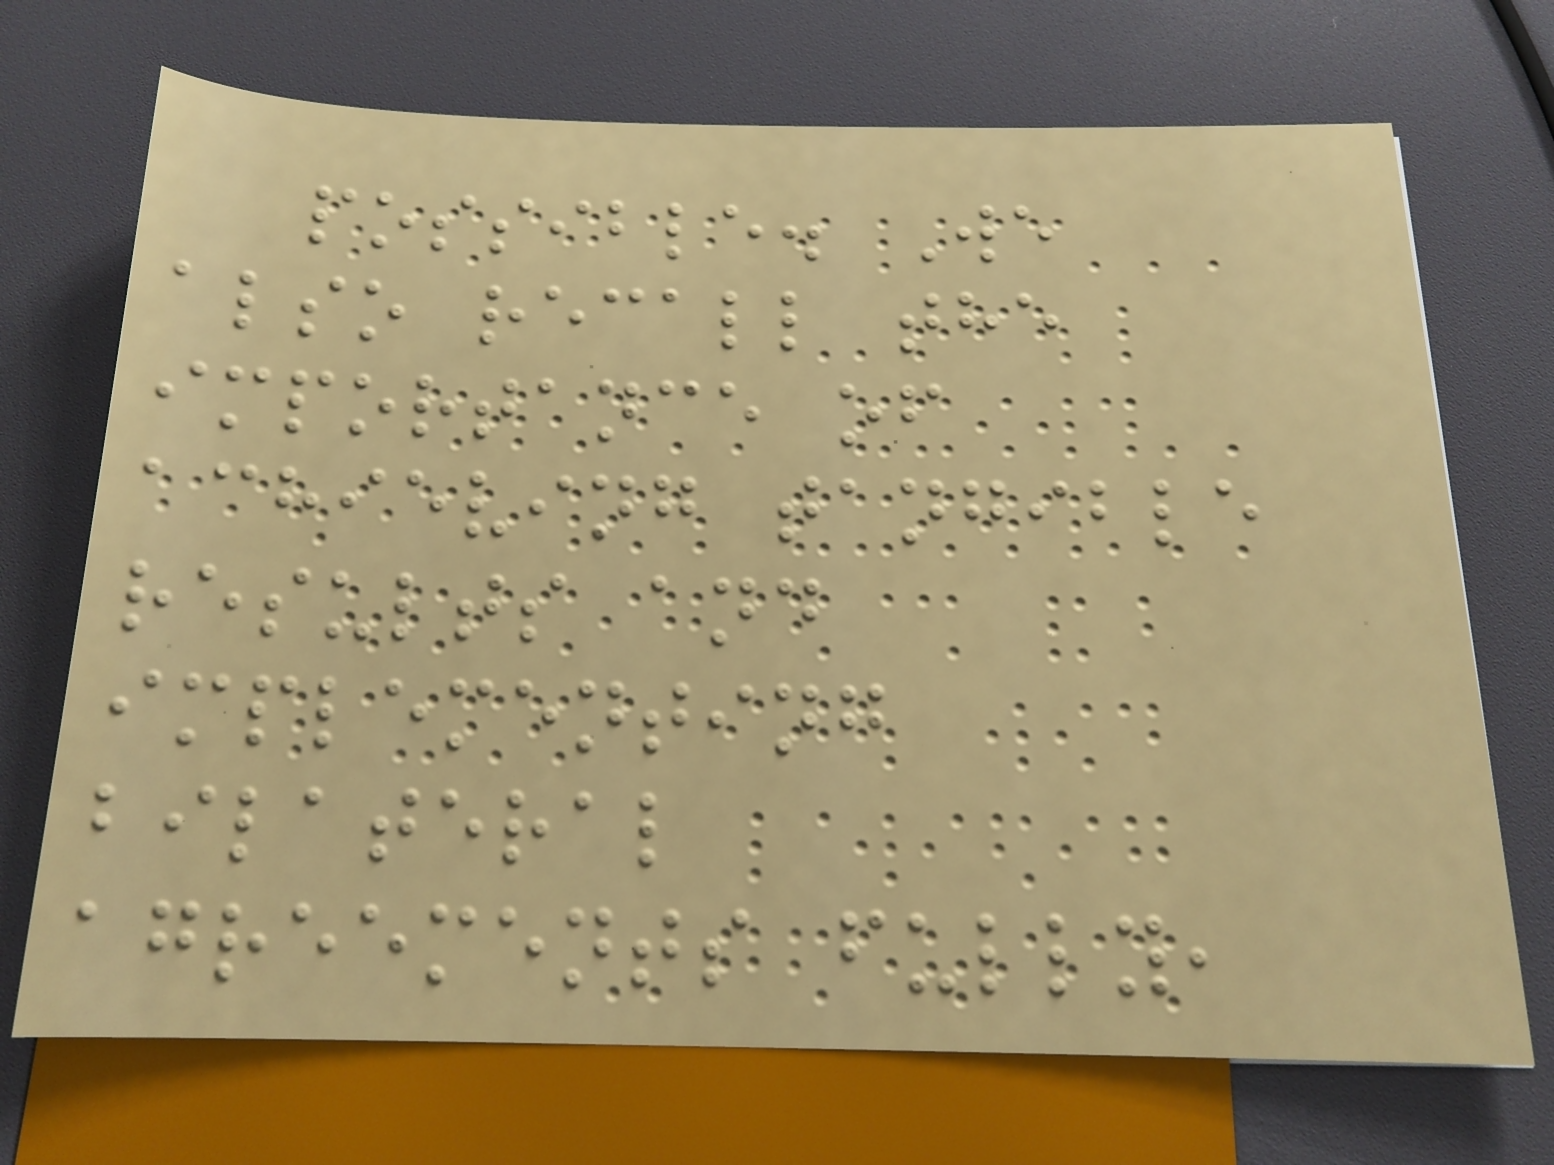possible. We
also recall the
importance of
achieving tangible
results and
implementing
bilateral
agreements fully,
